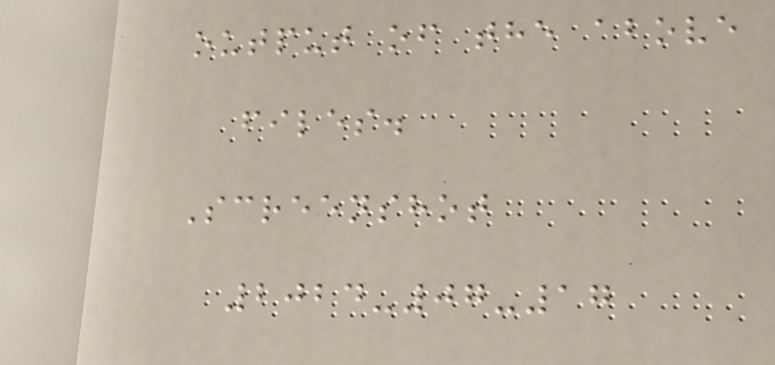output of the above
files.
Screenshot
2024-07-17
